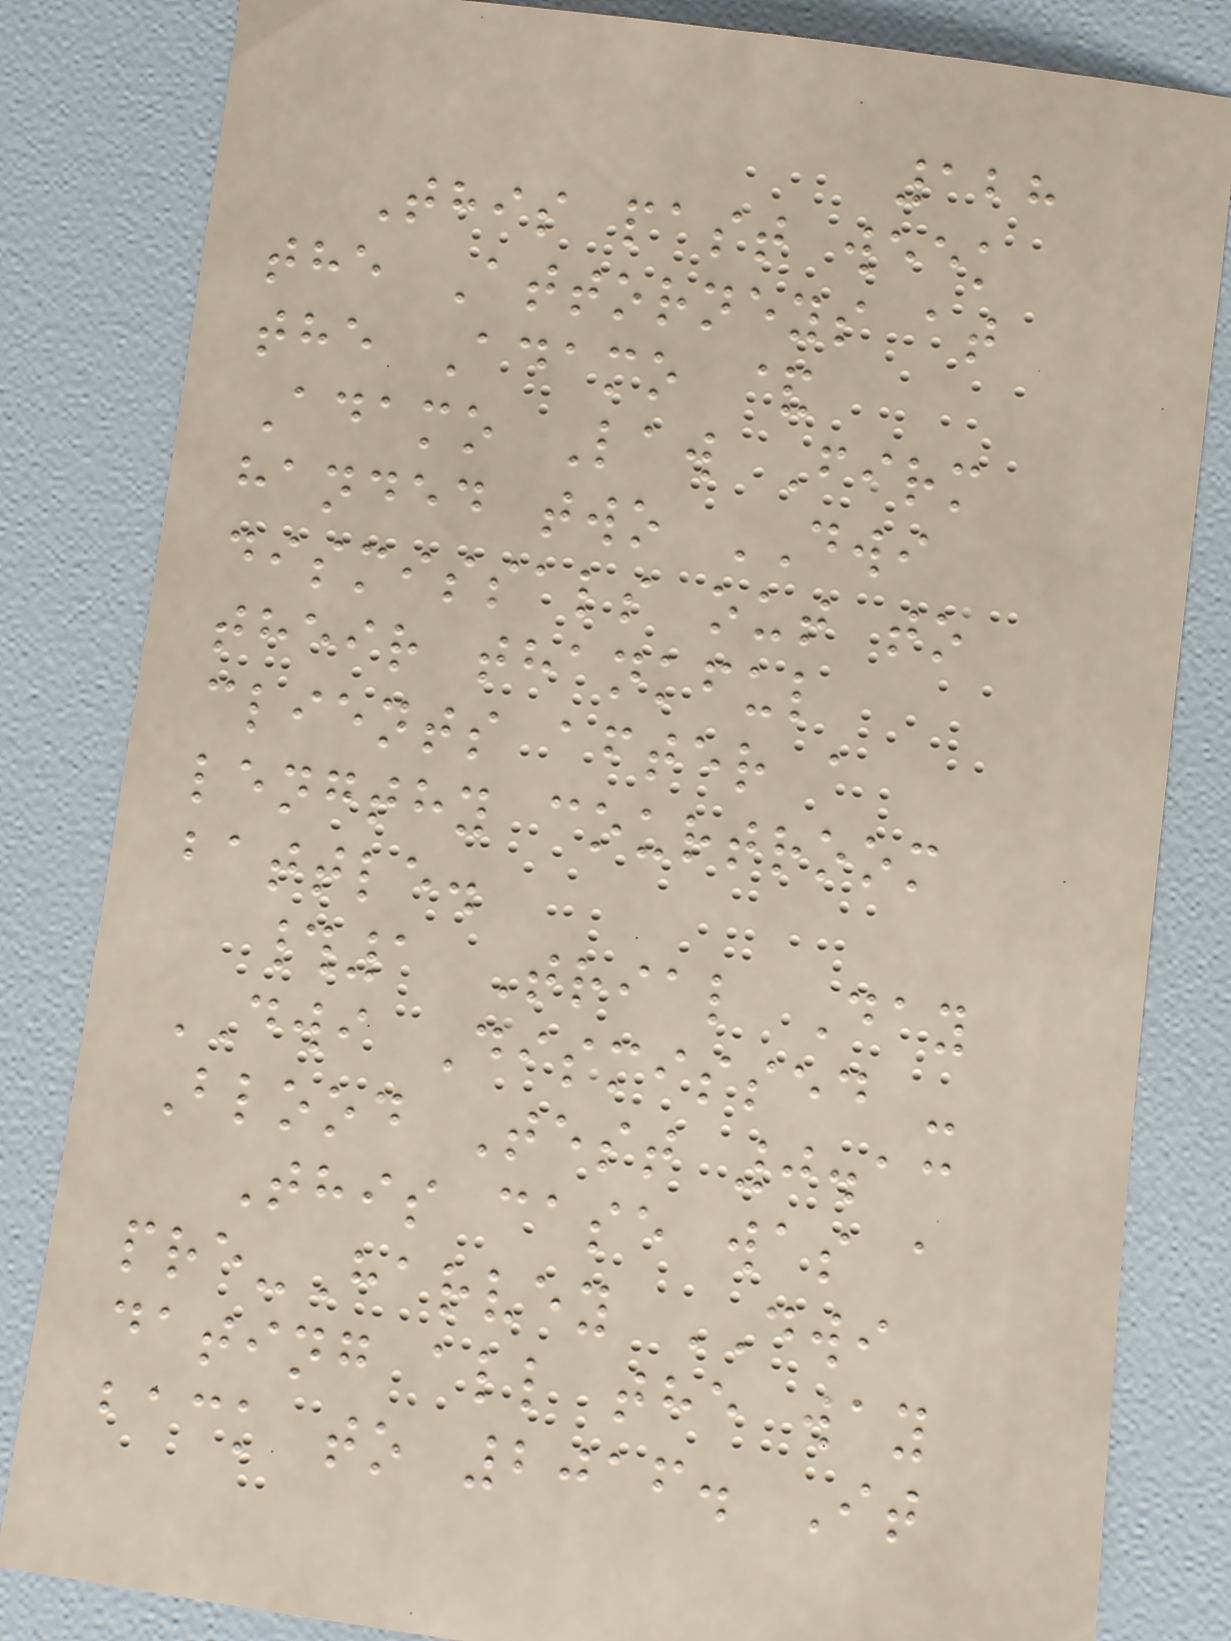128
This past week
the Attorneys at
the Adamo &
Adamo Law Firm
handed two DWI
dismissals out to
their thankful
clients after a
lengthy courtroom
battle.
#1 Trial Day
DWI Dismissed -
Blood Test 0.13
This case was a
pre-Harvey DWI
dating all the way
back to 2016. It
